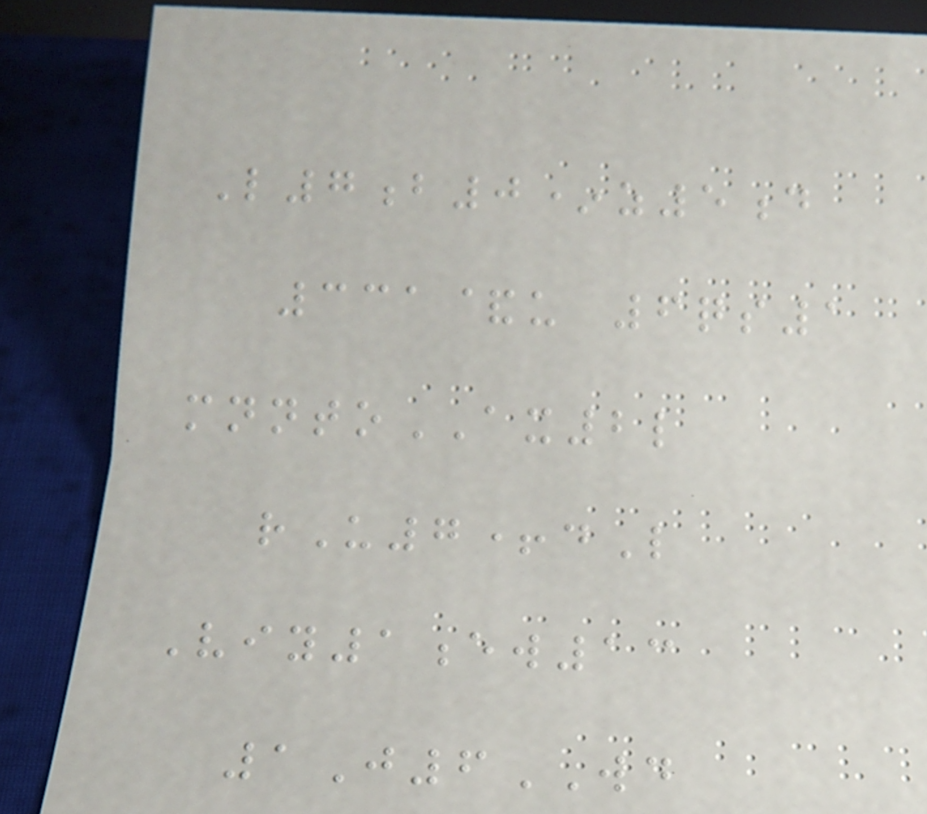L7b0*z5d
331&u 6qs1
mnntoAX2l
rU7+dL
Viy1ew13
1J6WD
